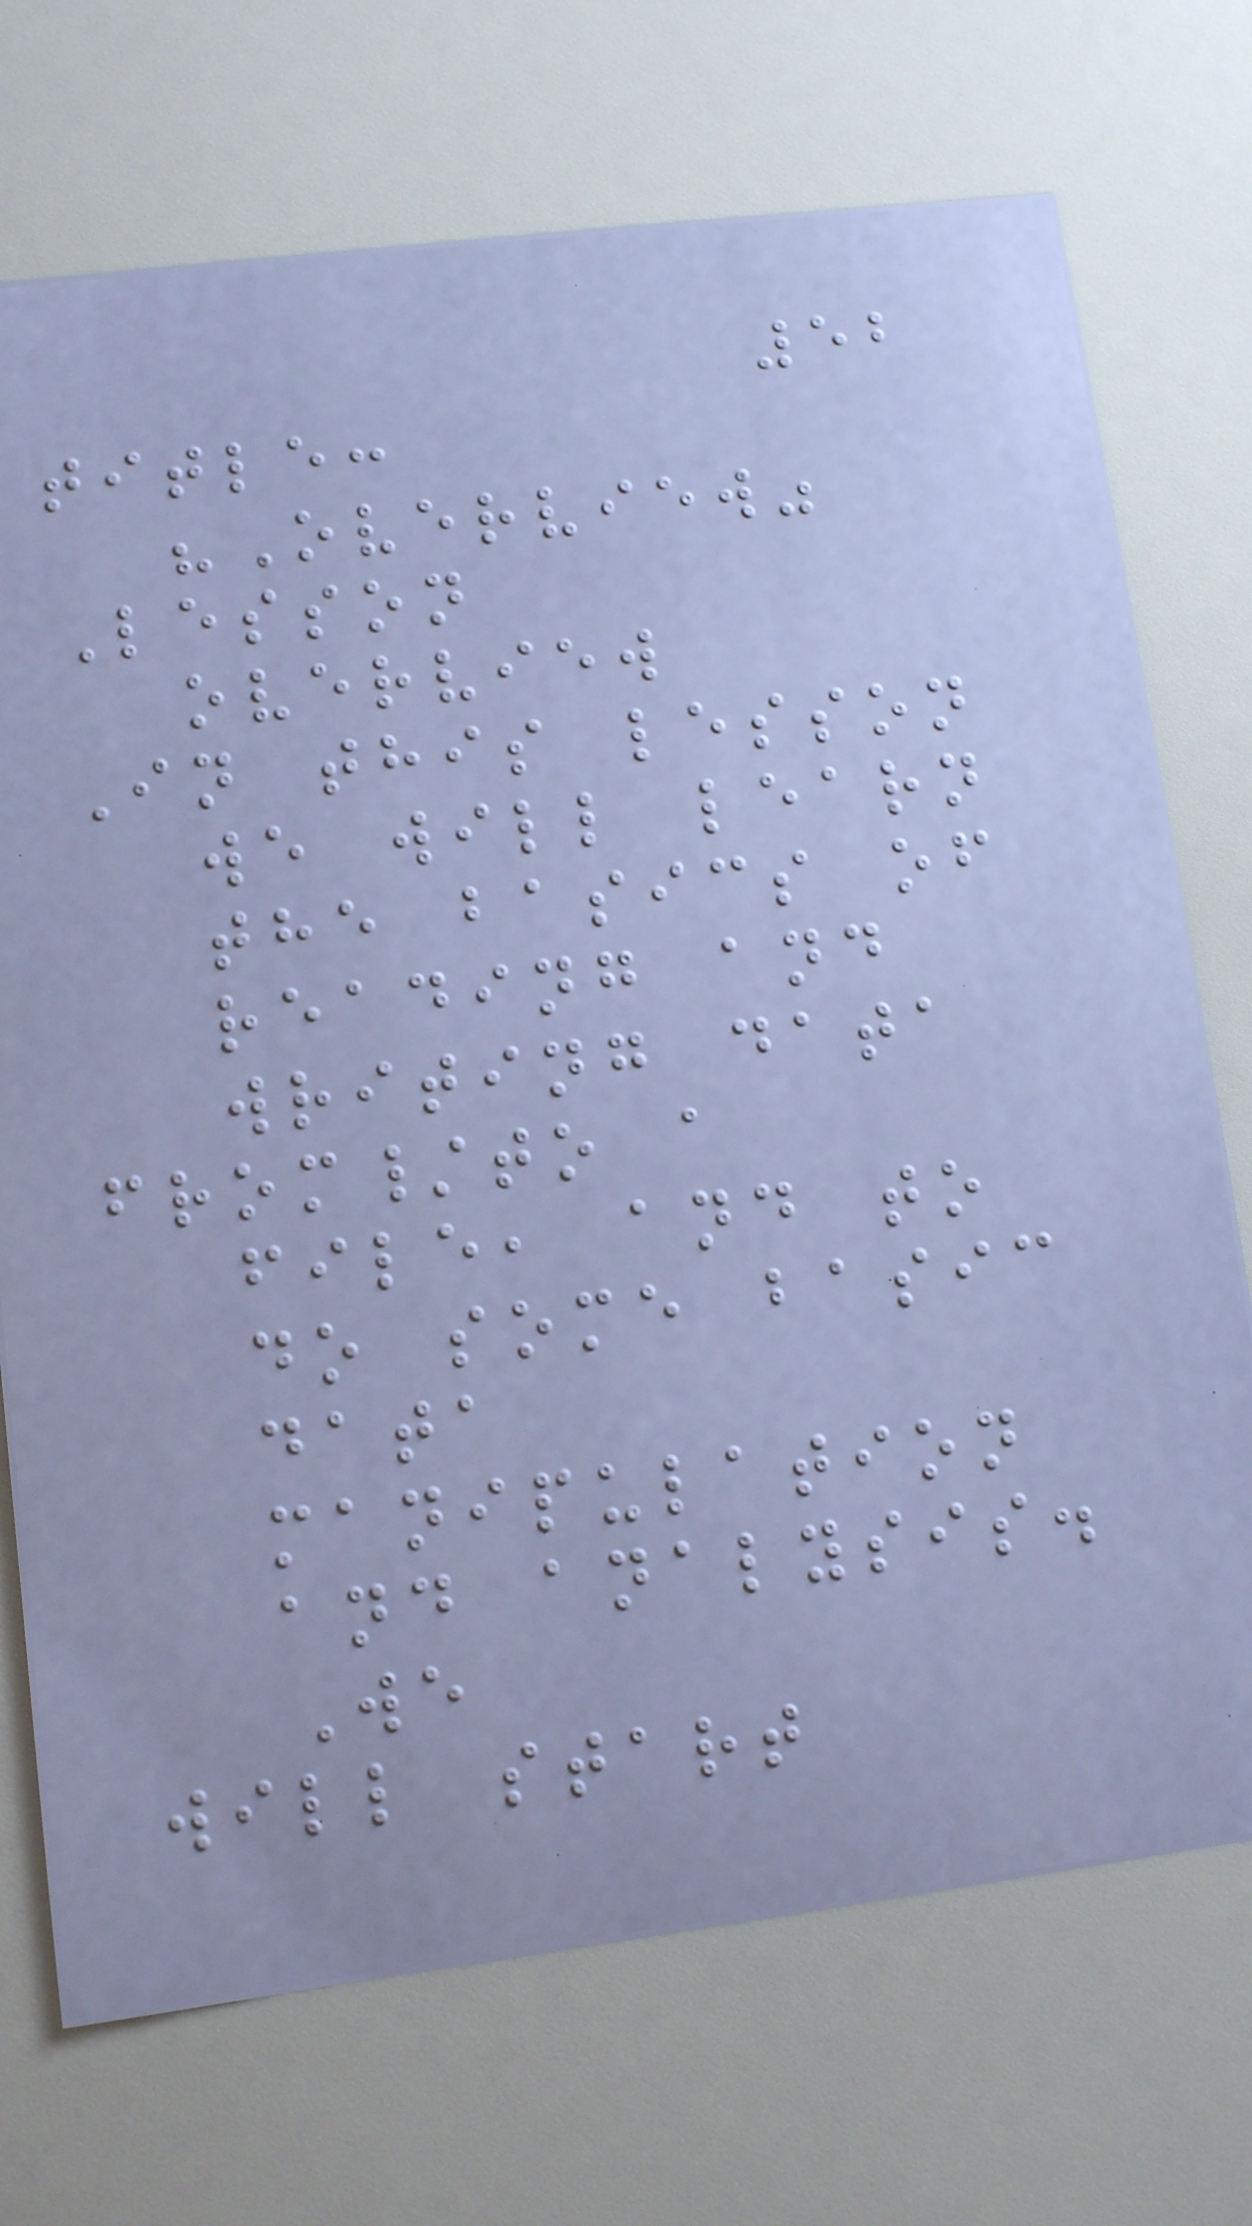52
title:
"Overview"
Lesson
overview
In this lesson
we will learn
the basics of
reading and
writing data
from/to a
file, and to
do some basic
data
manipulation
and analysis.
We
will start
